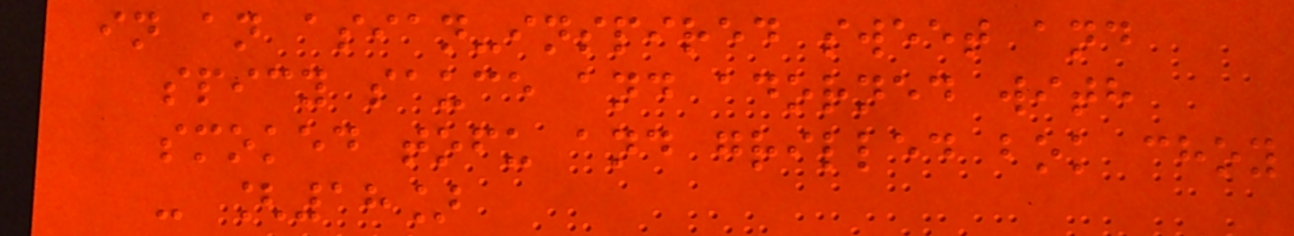in an asian-inspired sweet and
spicy sauce and adorned with
smoked tofu and grilled bok choy
- [18]
